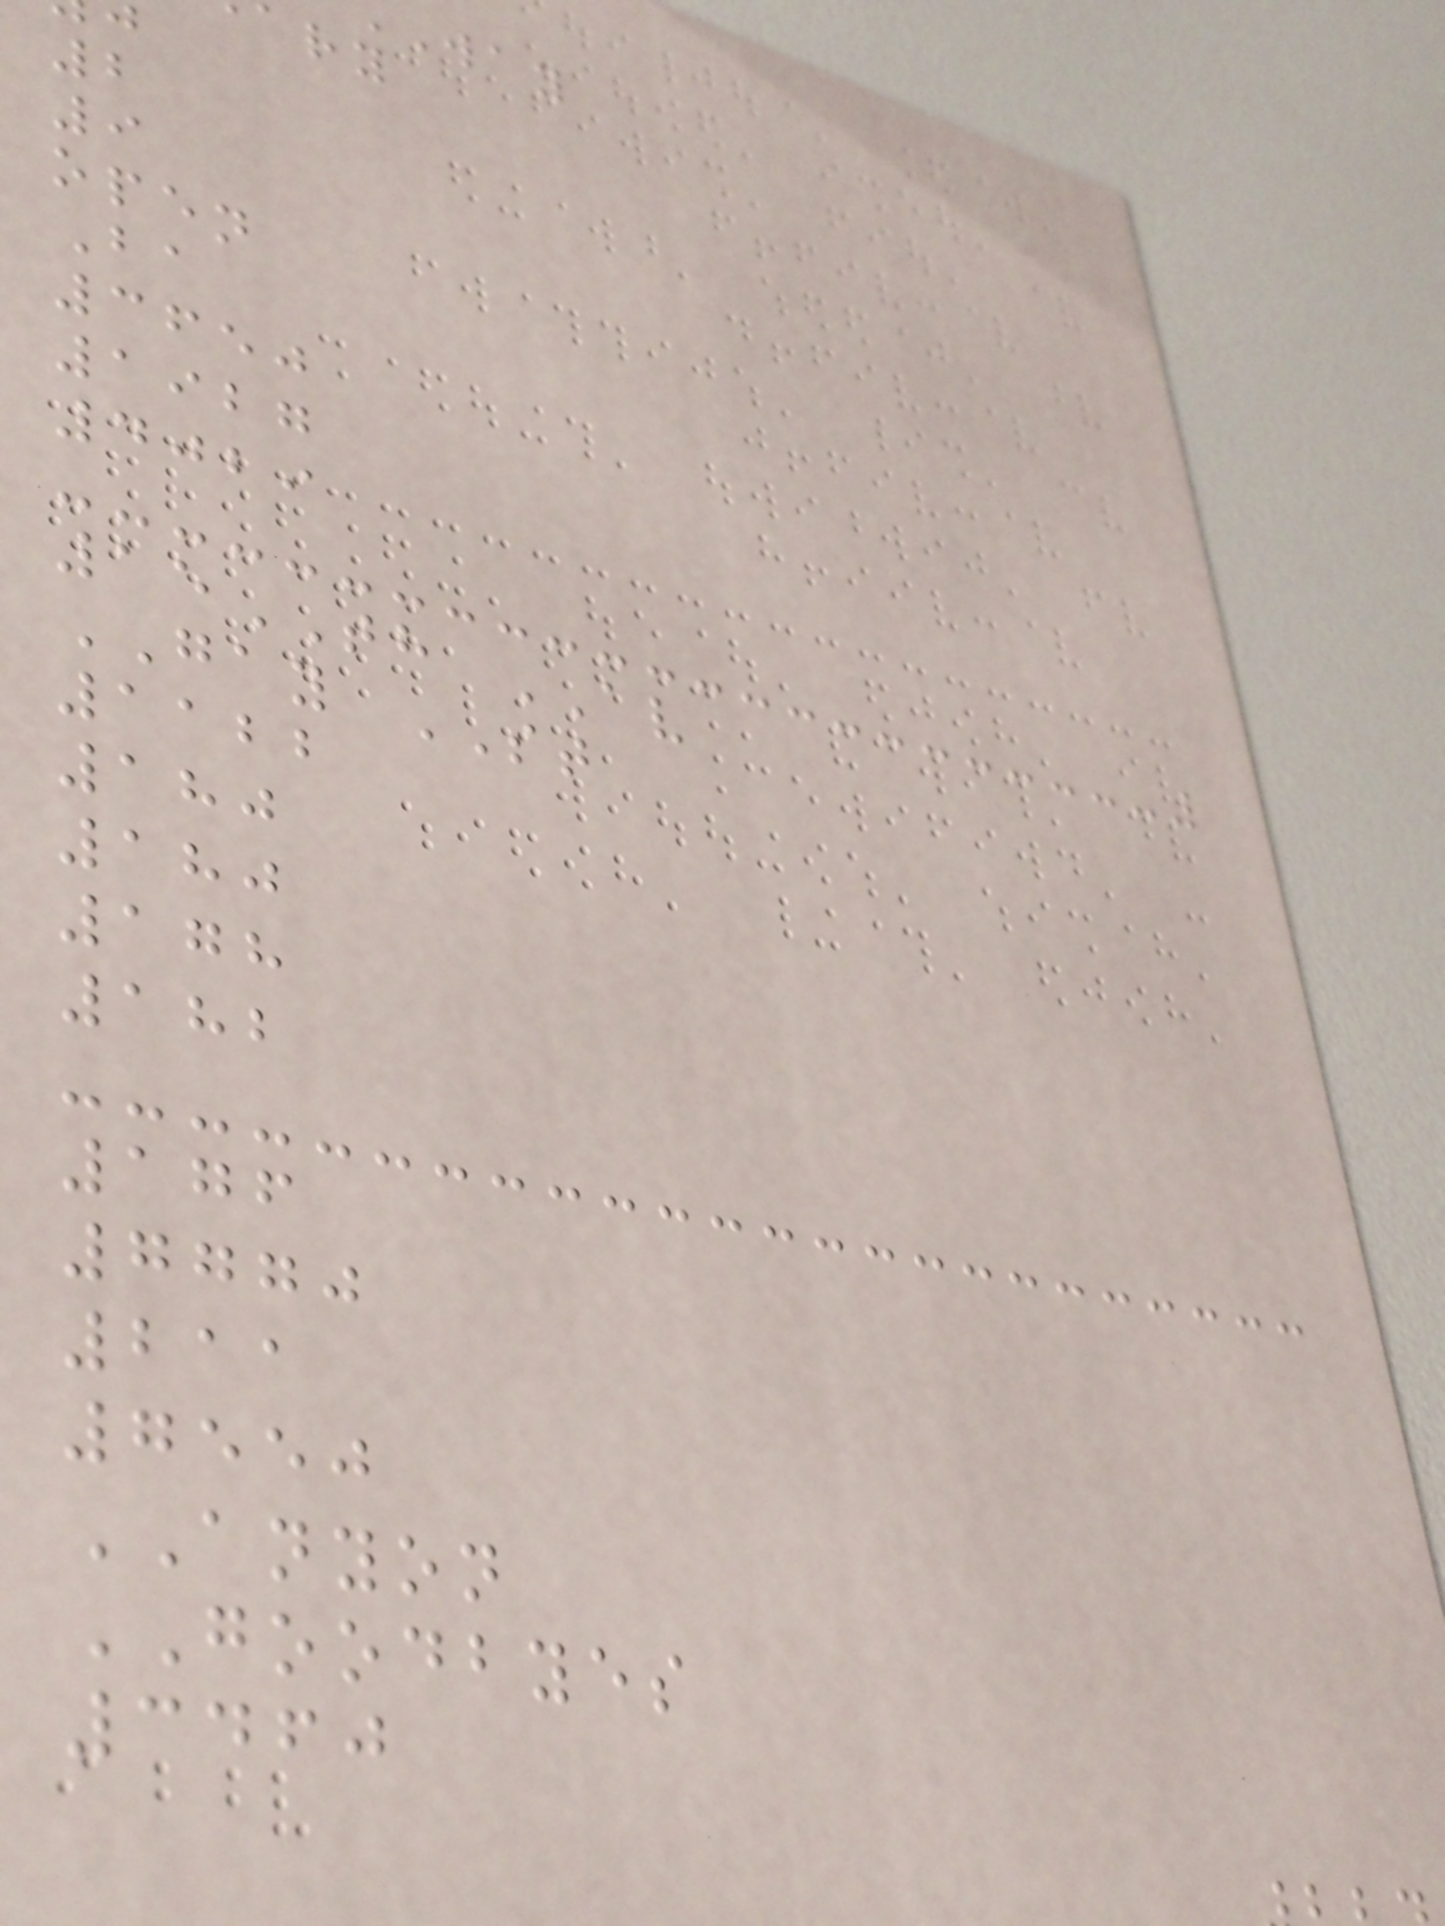2
9
open
Ba
3650
1927
4029
15TH AV
GAY ST
1122
180
180
178
182
176
7770
211
7550
ANYON
GOODBYES
3460
